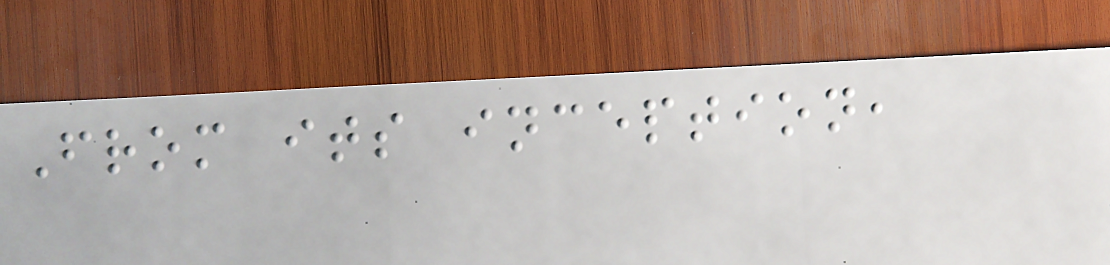From its inception,
